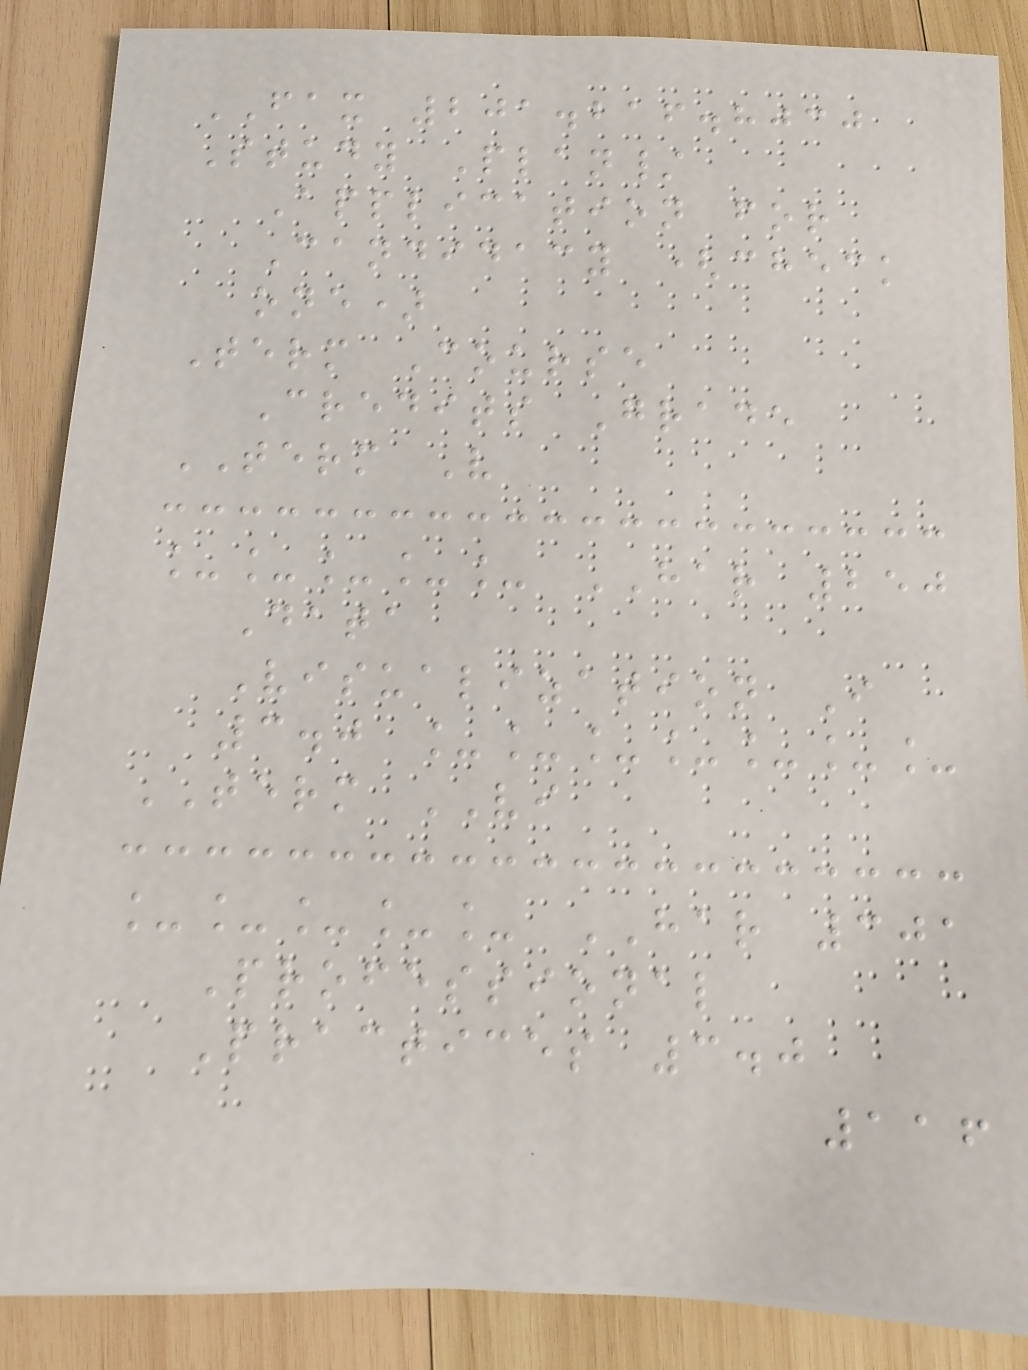FAX 201.216.8030
Study Plan/
Application for
Candidacy (check
one)
Term Course
Credits Grade
TERM V
_____ HAR 250
Data
Visualization I
3.0 _______
TERM VI
_____ HAR 301
Professional
Practices 3.0
116
